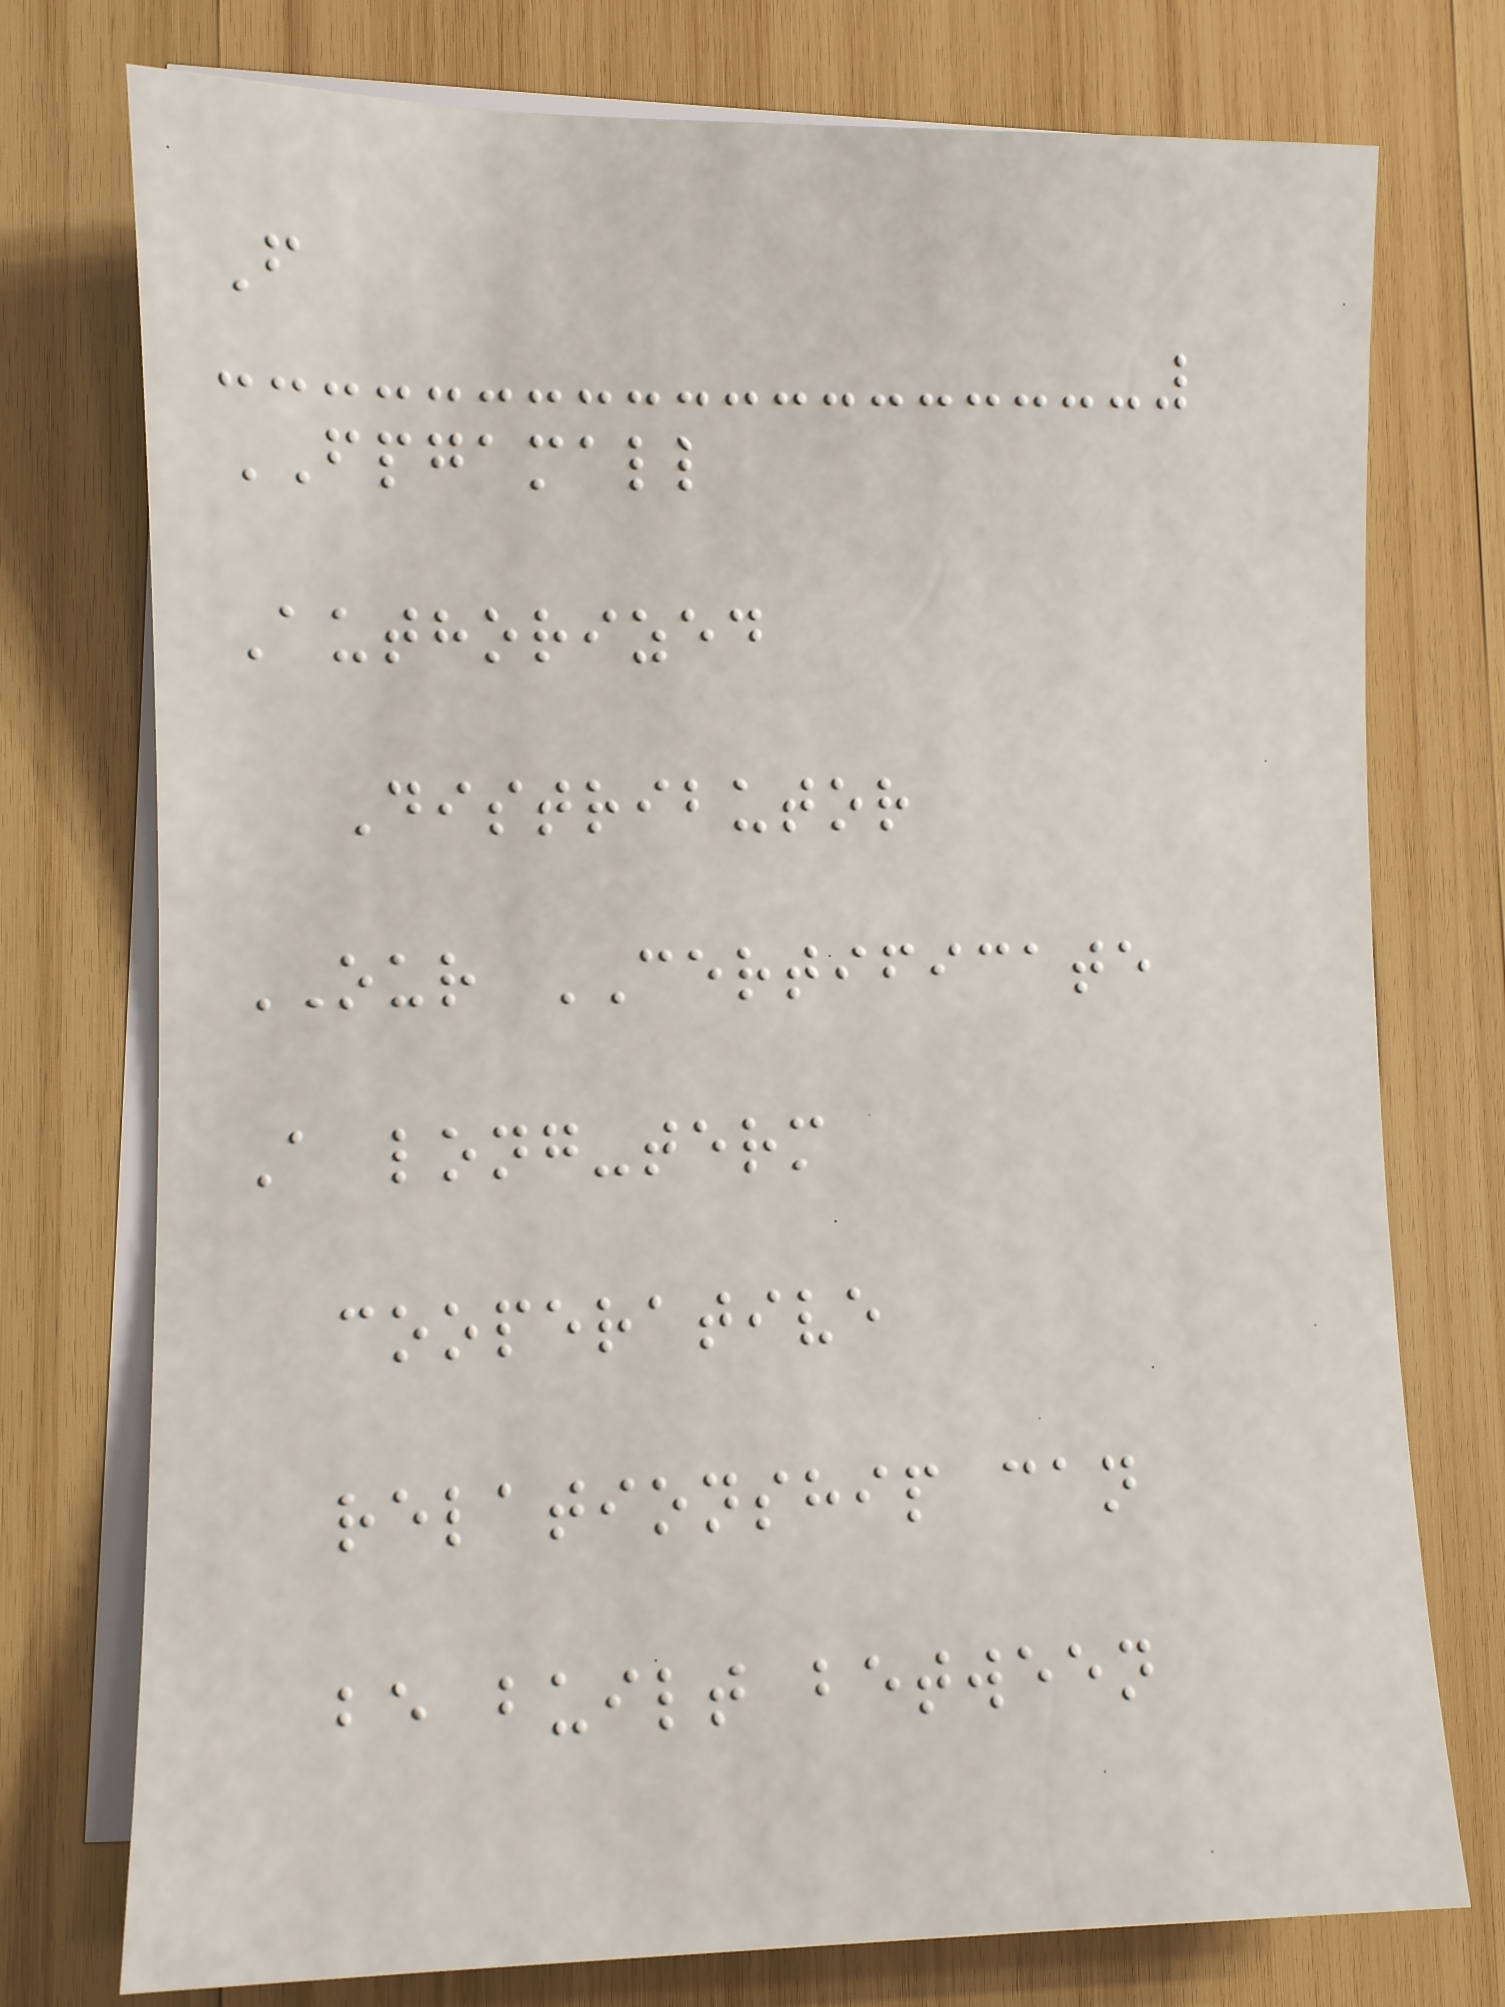F
FPGAMALL
Authorized
Distributor
OUR CERTIFICATE
A long-term
cooperative
relationship can
be built between
